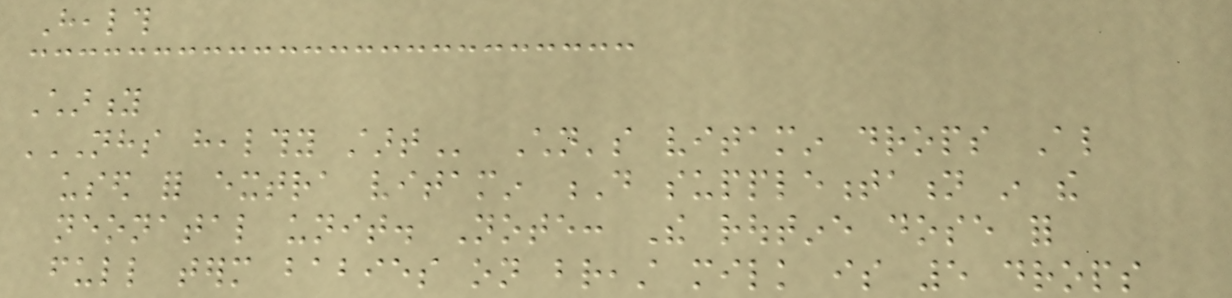Health
Charity
NHS HEALTHY START Children's vitamin drops Also
used for extra vitamin D supplementation in the
neonatal unit. Note: The routine dose for
full term babies on breast milk is 5 drops
